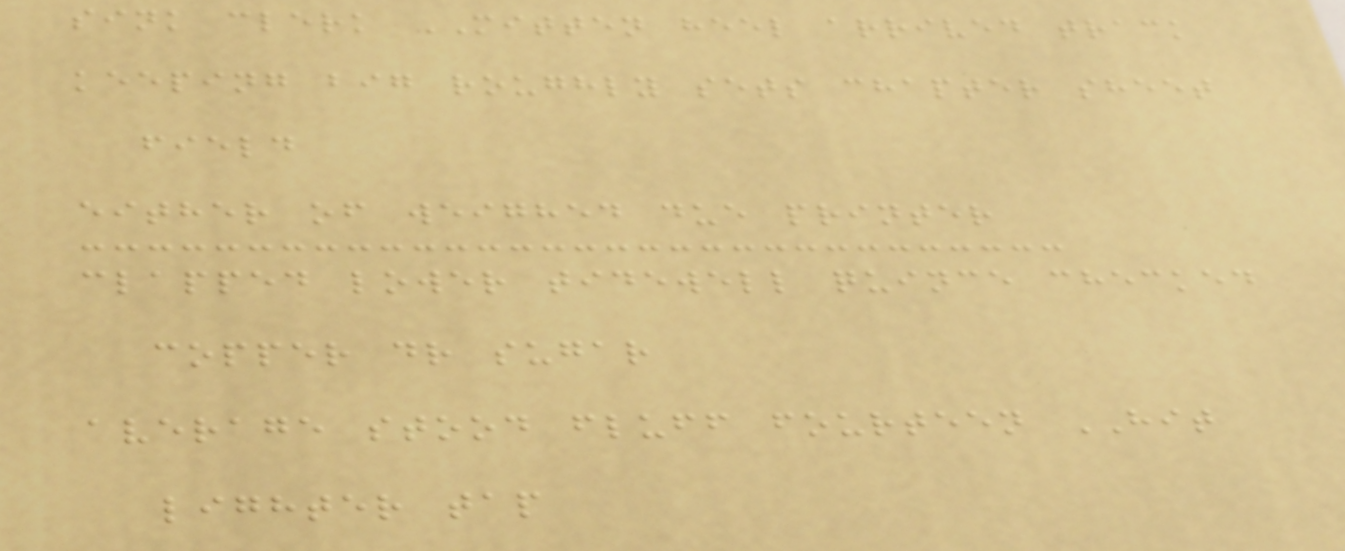sink clerk MITTEN heel arrived track
keeping big roughly sets chapter sheet
field
either of weighed due printer
clapped lower tidewell quince checked
copper dr sugar
average stood fluff fourteen HIT
lighter tap
